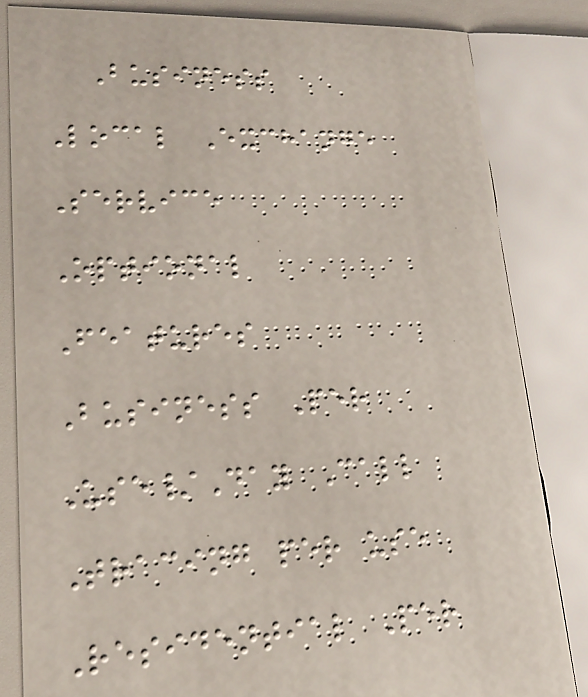Business
Local Exchange
Service
Optional
Features
Business Per
Use/Day Call
Tracing per use
Residential Per
